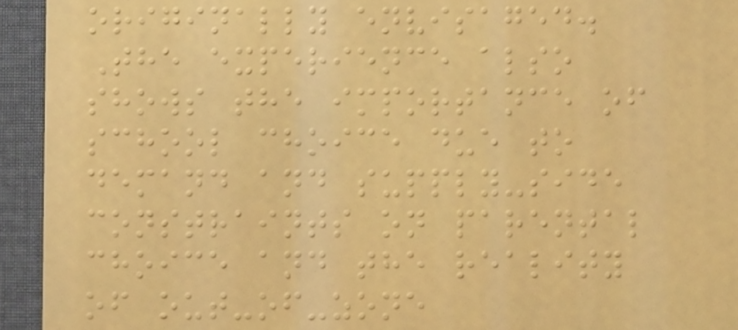originally envisaged.
The experience also
shows the importance of
school choice due to
demand and supply-side
constraints on parental
choice and the reality
of out-of-zone
